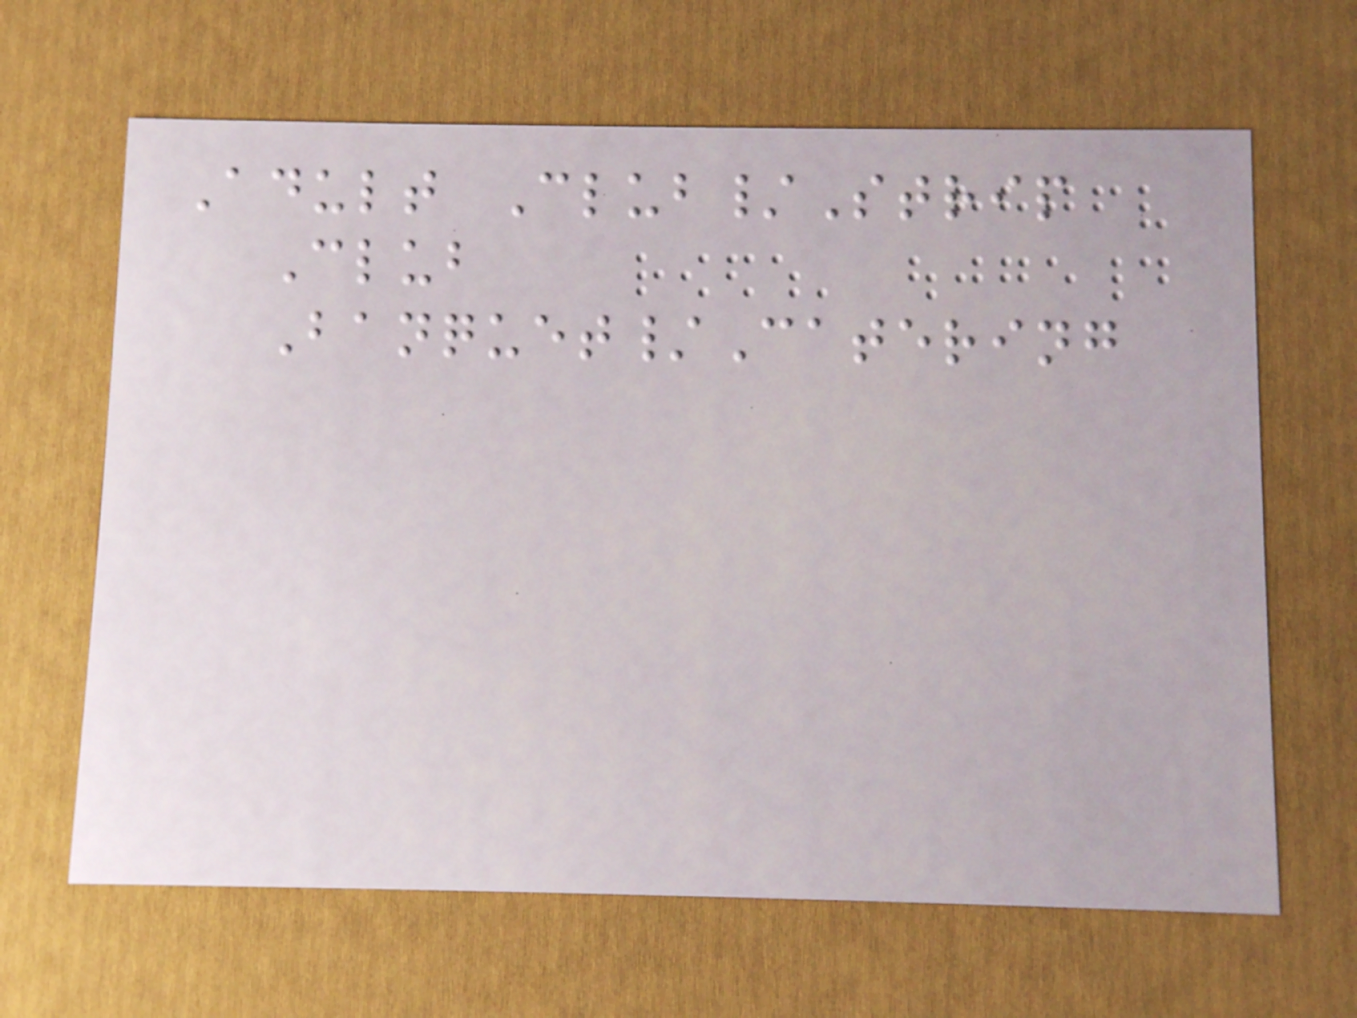Adult Club/Strip
Club
Banquet/Catering
